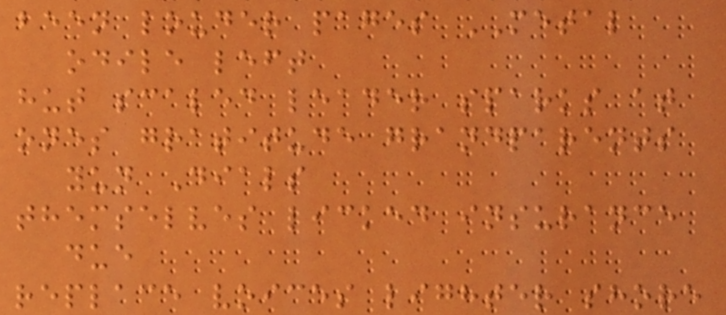been louder pages METAL
odile left
hut scaled leader sparks at
ones gratitude grandparents
yun Dials
themselves licked insurance
due
replace voices lighter shore
